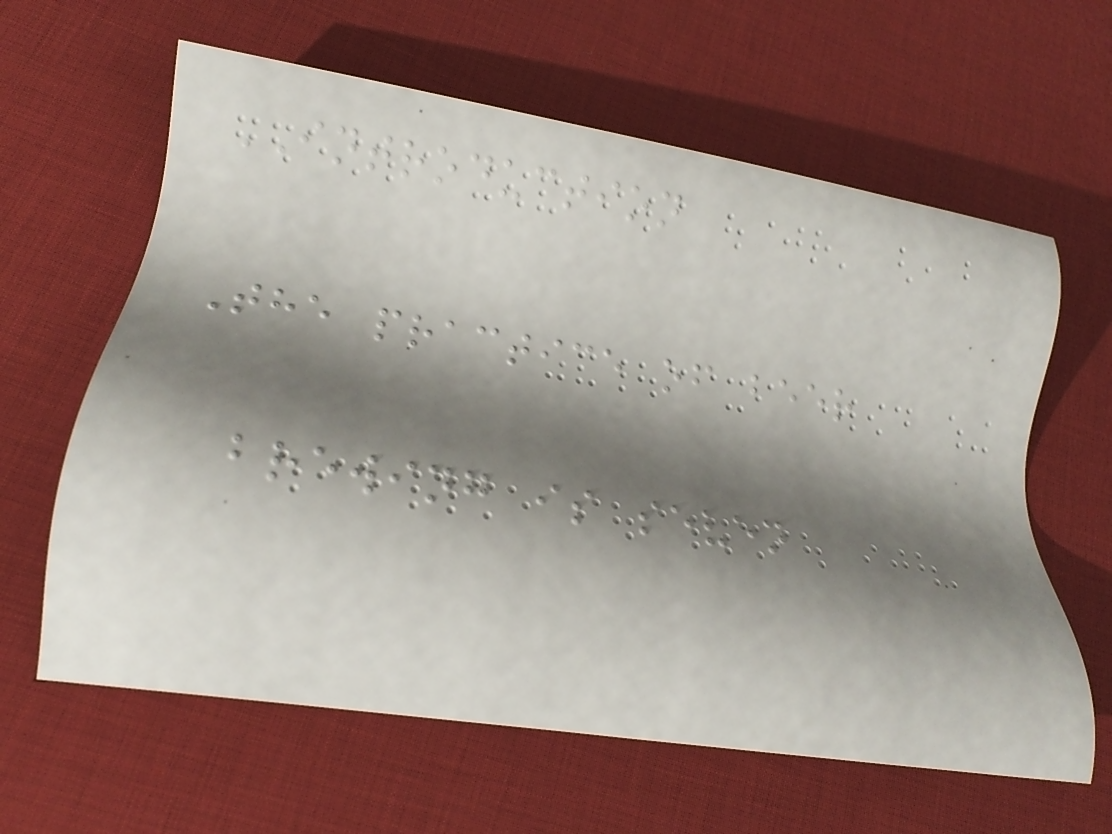INTRODUCTION
The practice of beer
brewing is seven
